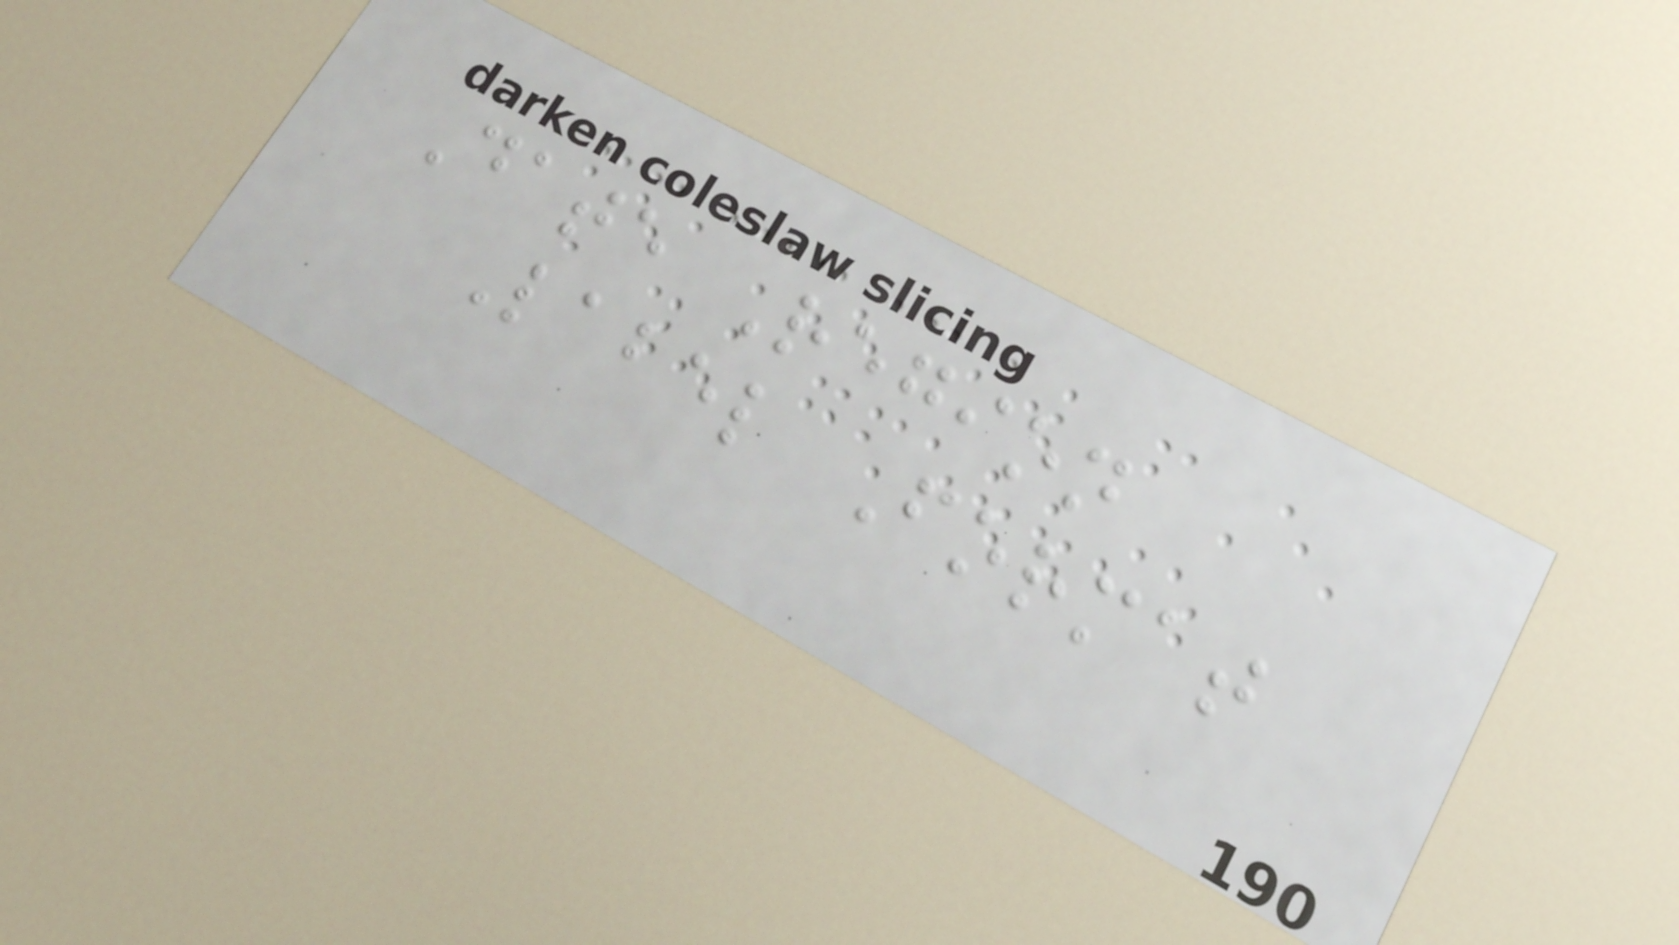Date Region
Label Format
